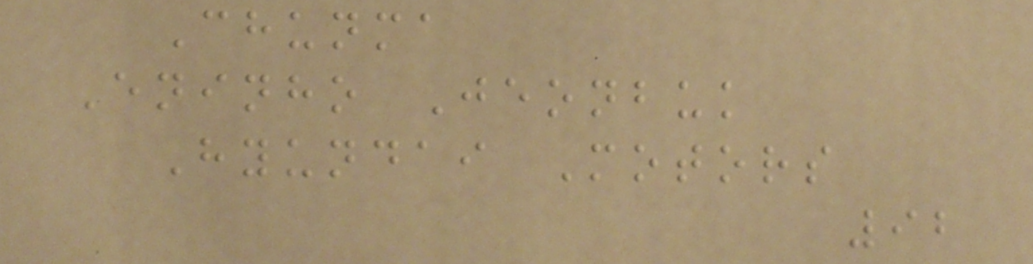Chunma
Eninho Jeonbuk
Hyundai Motors
92
